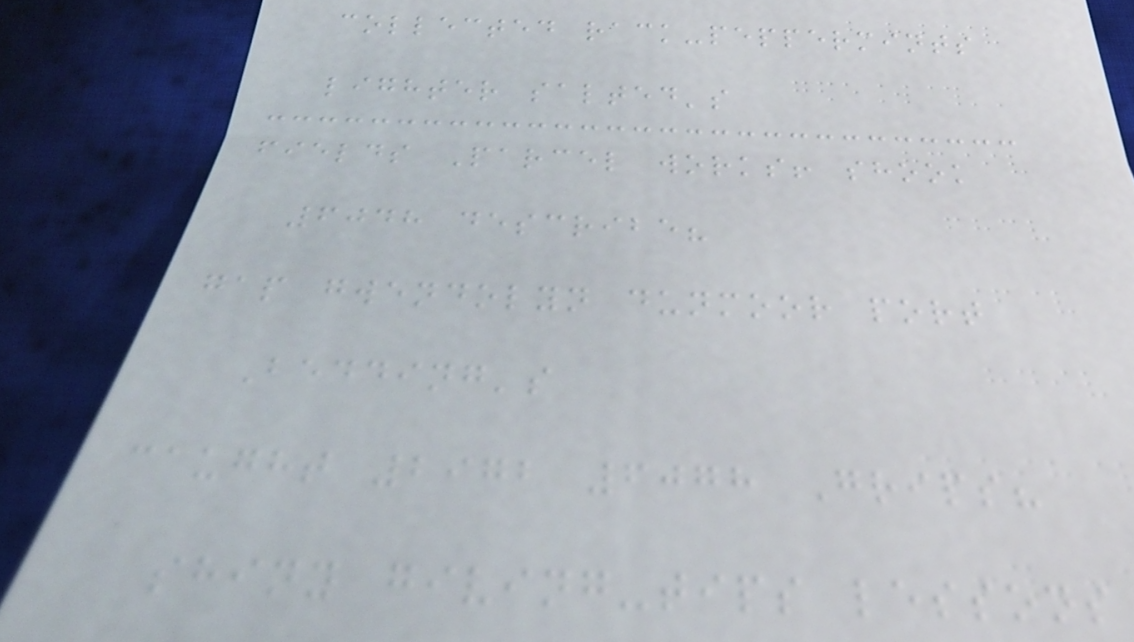collected rack-peppermints
lighter salted's
fields Parcel works! shook
6048 describe?
gap gwendolyn dunmoor port
Bedding's
caught 2972 6078 Grips?
shiny giving-tips lessons
